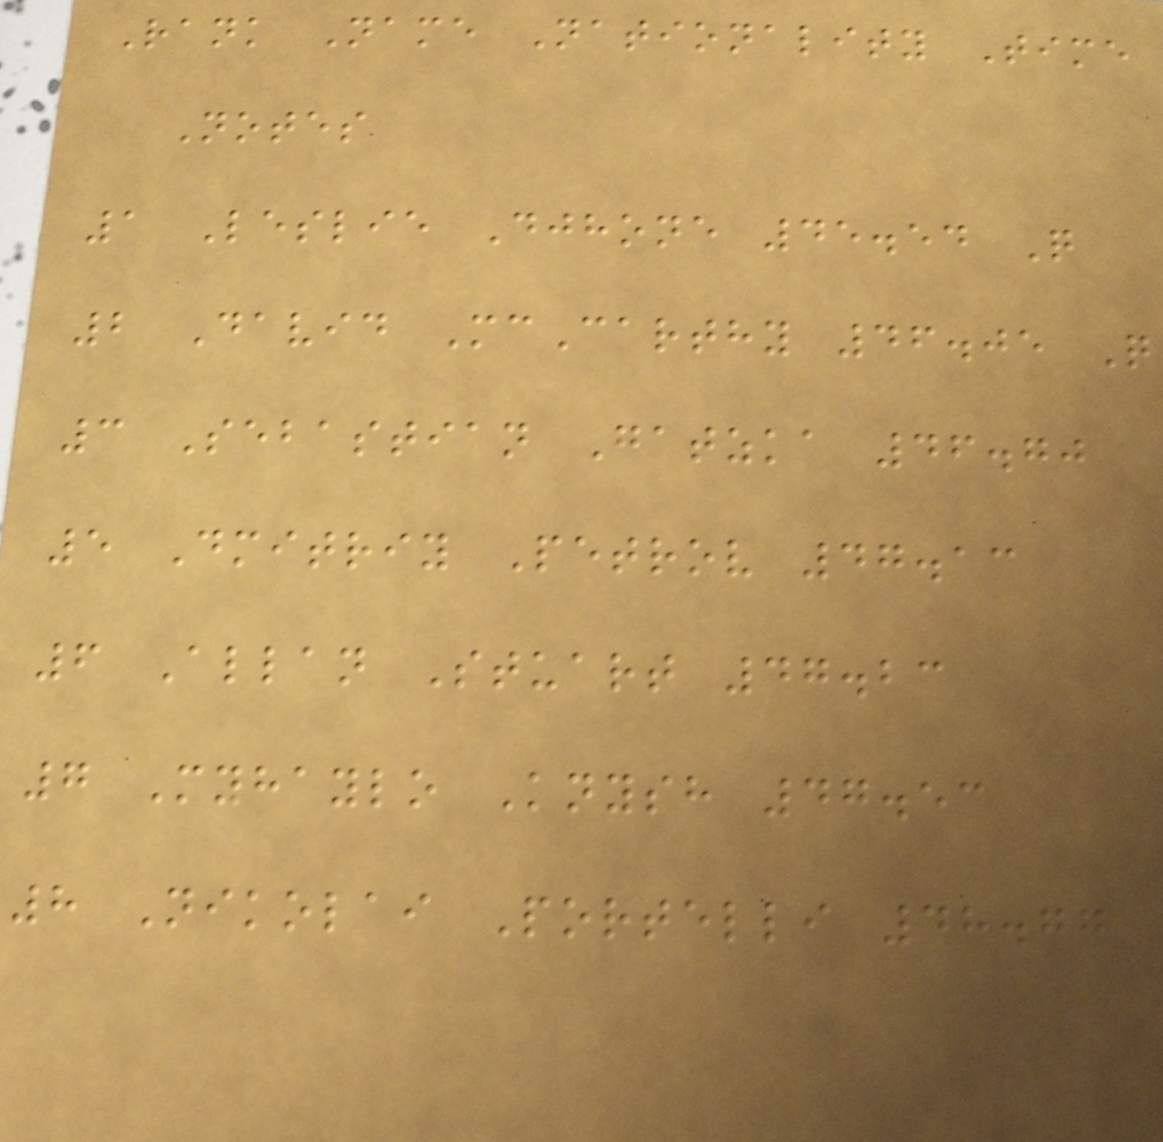Rank Name Nationality Time
Notes
1 Leslie Djhone 45.54 Q
2 David McCarthy 46.05 Q
3 Sebastian Gatzka 46.70
5 Dmitriy Petrov 47.13
6 Allan Stuart 47.23
7 Myhaylo Knysh 47.53
8 Nikolai Portelli 48.77
